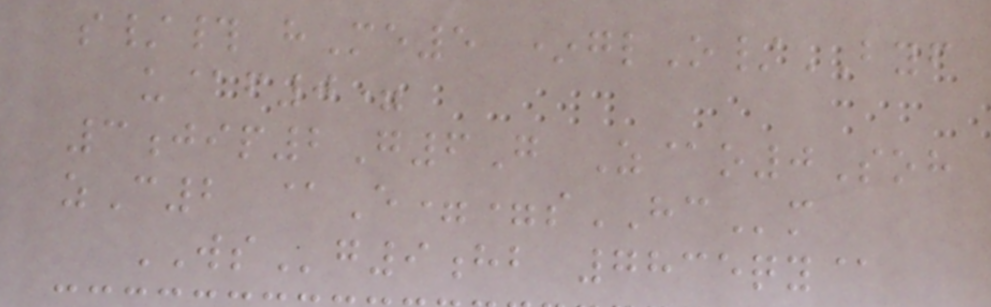s/# hMe5 *glO/BYF
u@f0=
3jip2G6G Z@o0Soh
zC2 @E==sHCm
WSg9hb 7835qy@
